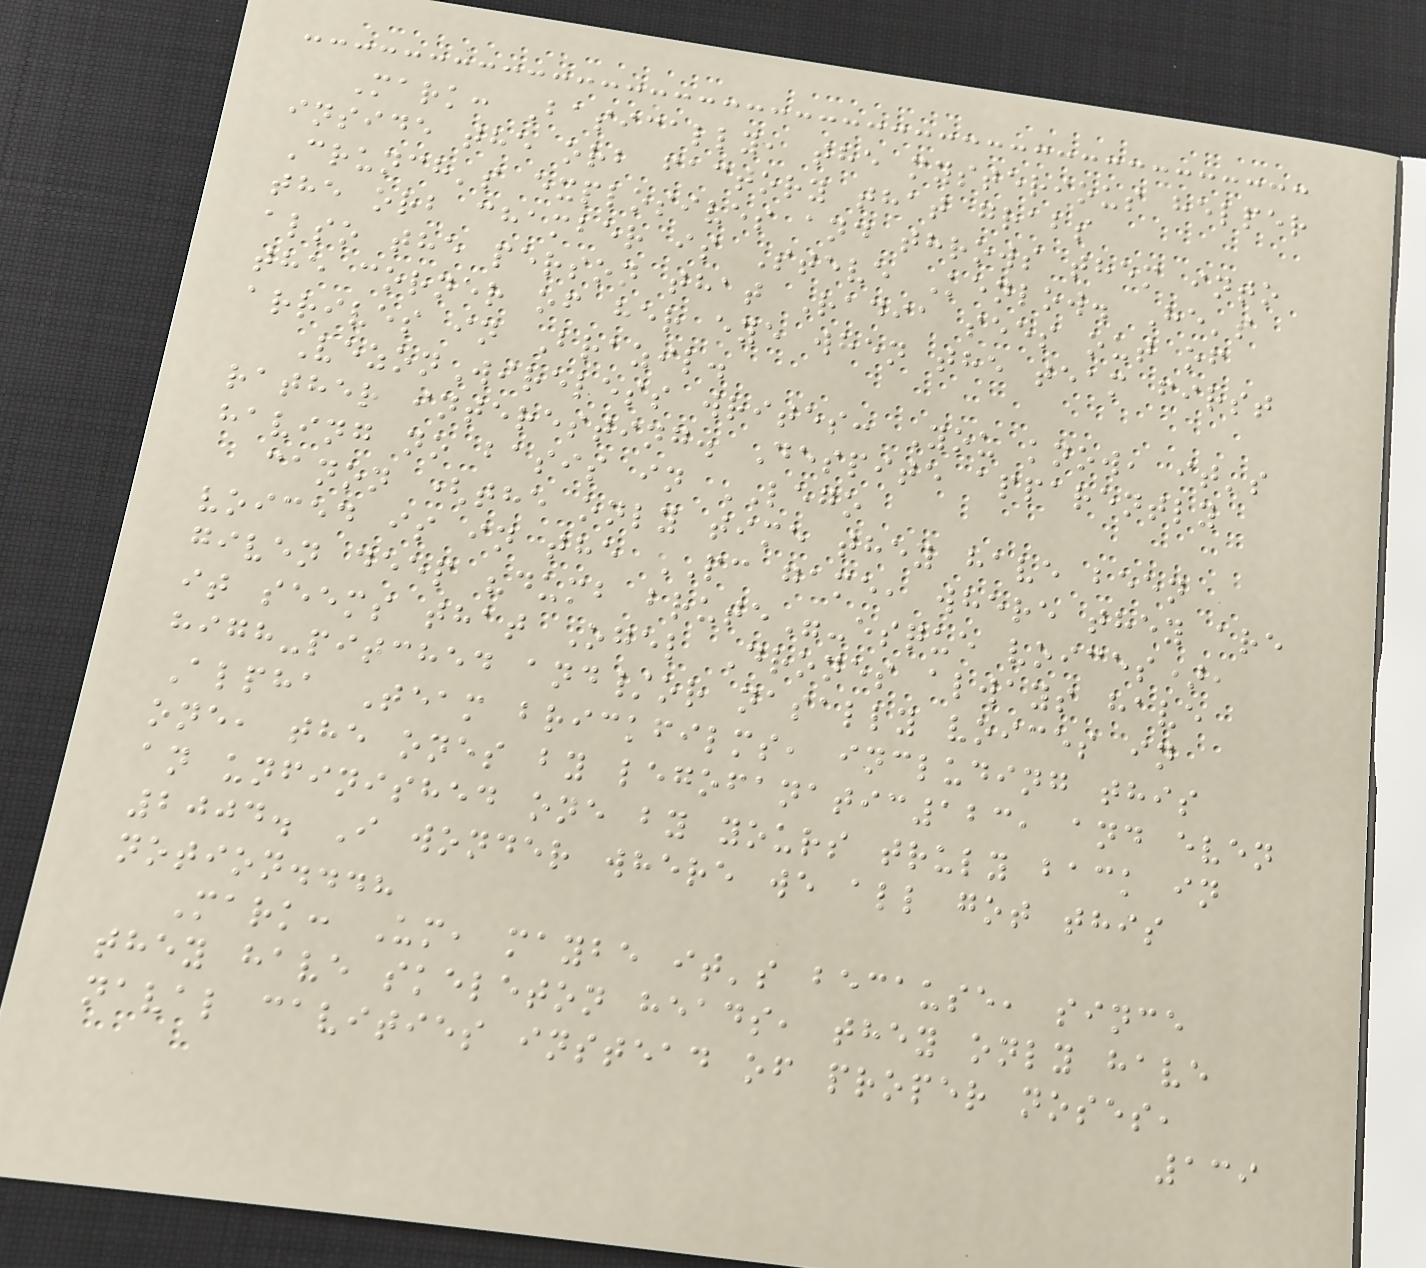Mark: Basically, the mysterious helper
inside the orb factory that grabs
Crunch's explosives and throws them into
the orb chamber is Steve Kenlow. He's
also the person that Radia sees out of
the corner of her eye when the team first
arrives in Brazil.
VezonWireless writes: You know, it's
rather interesting. Despite apparently
having no basis in LEGO
canon (the only time they have been
voiced is in the PC game, where they are
given deep "dumb brute"-esque voices),
it seems that Ogel Drones always have
high-pitched and/or nasally voices in
Alpha Team brickfilms, including this
one, the ones by legofanatic123, and even
an unfinished one by yours truly back in
2004. I wonder where we all got this
notion...?
Mark: Um, maybe it's because, since
they have skeleton heads, they only have
naval cavities instead of proper noses,
139
